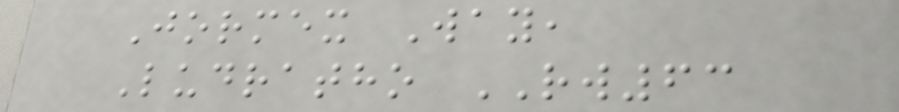Jormex Way,
Ludratho RW63
